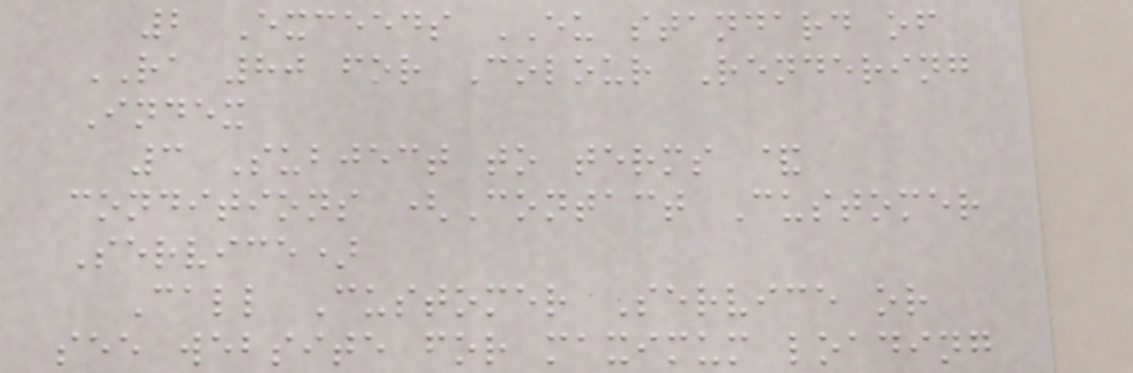2 Exceeds EU standard of
RA 80 for Colour Rendering
Index
3 Subject to terms &
conditions (Contact Customer
Service)
Call Customer Service or
see website for maximum loading
